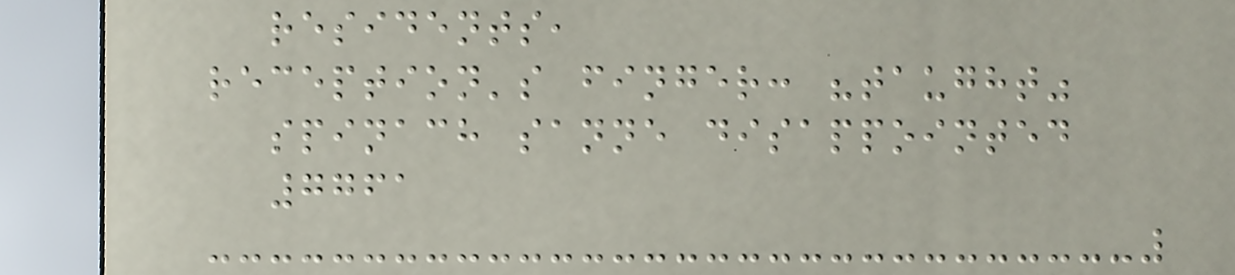residents,
reception's finger: "taught"
spinach sanne disappointed
7761
